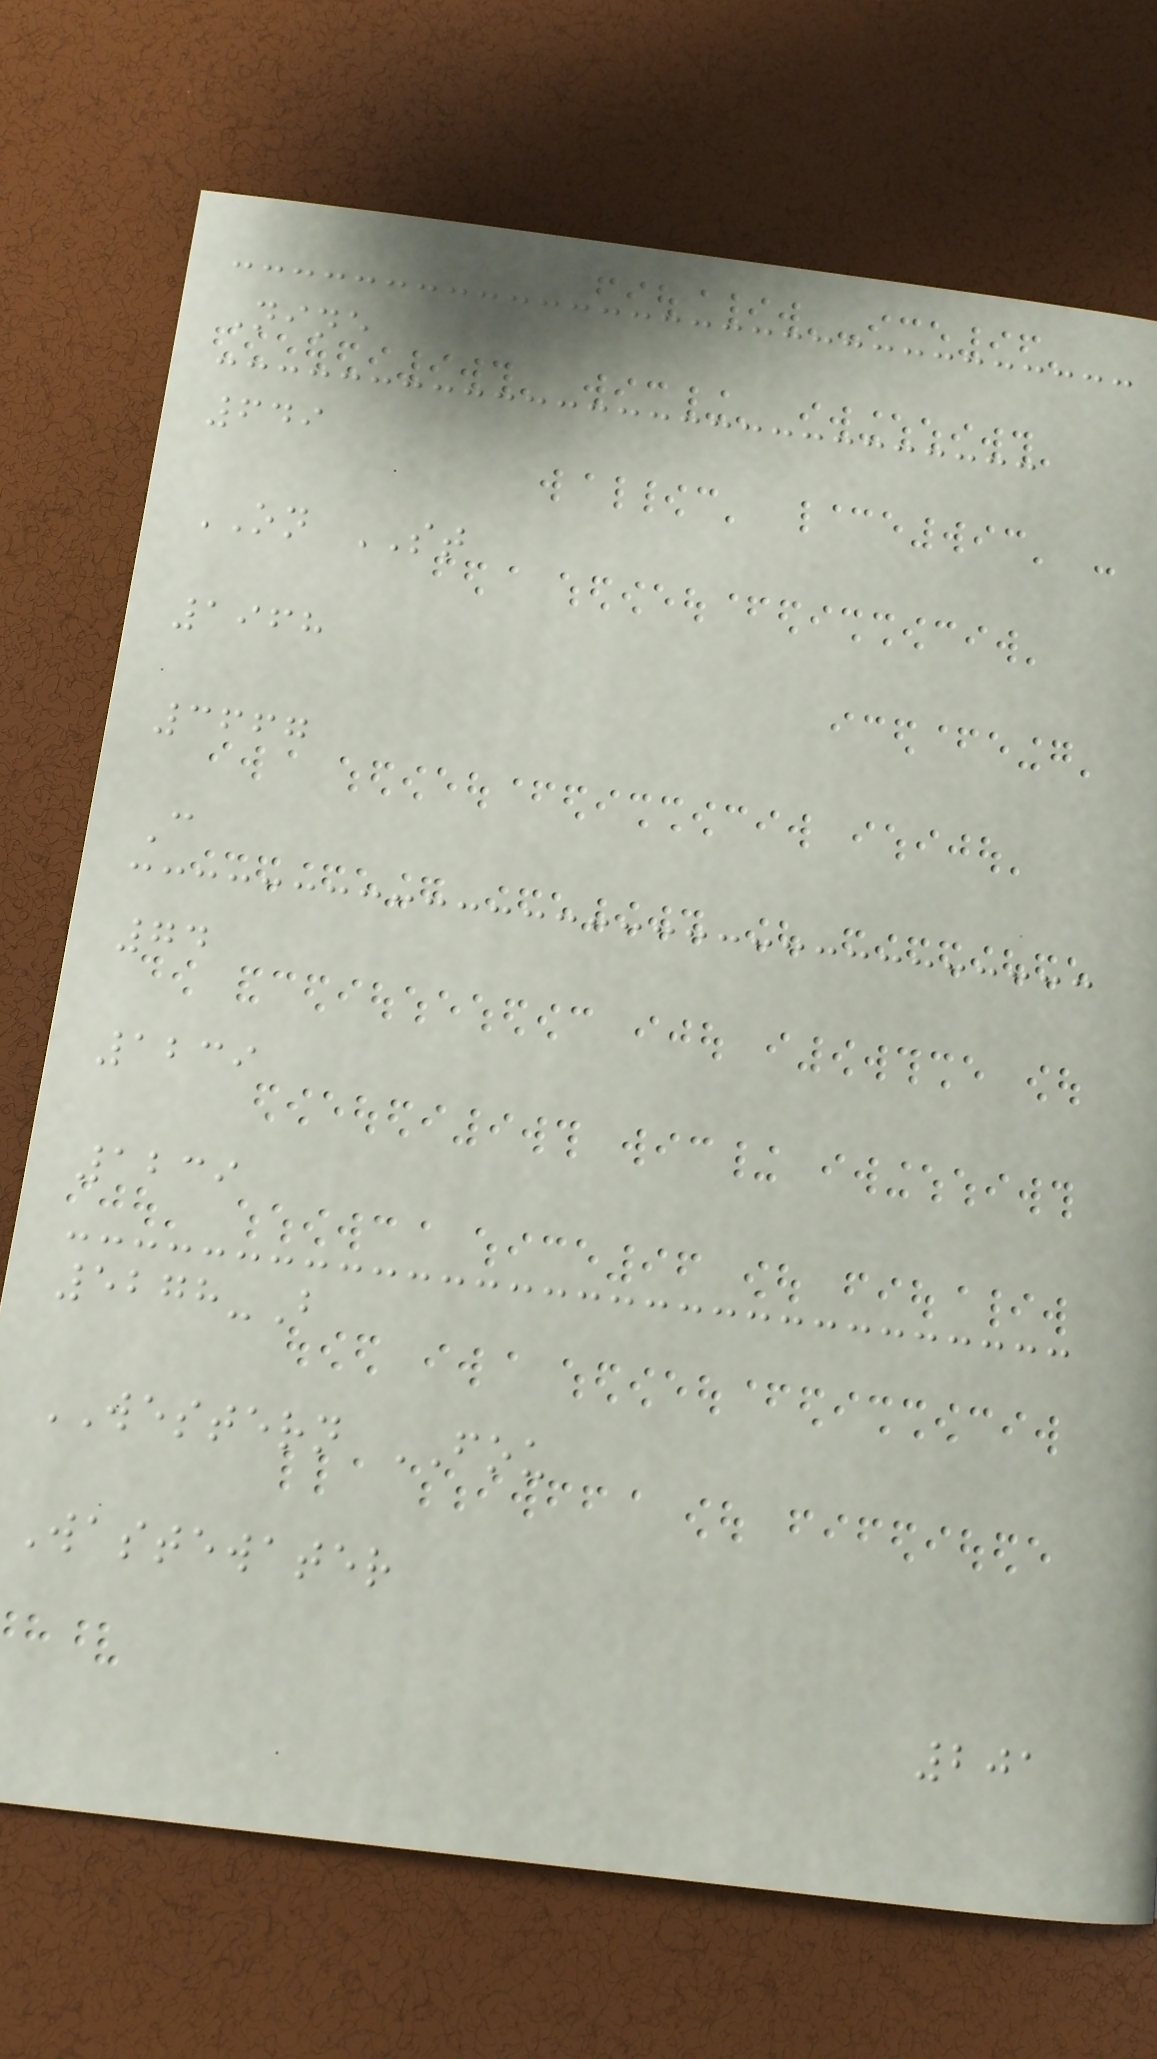Nine
649
ON ST
1968
3667
C
74
1239
1239
5278-B
WESTERN FOU
Wastewater
201
